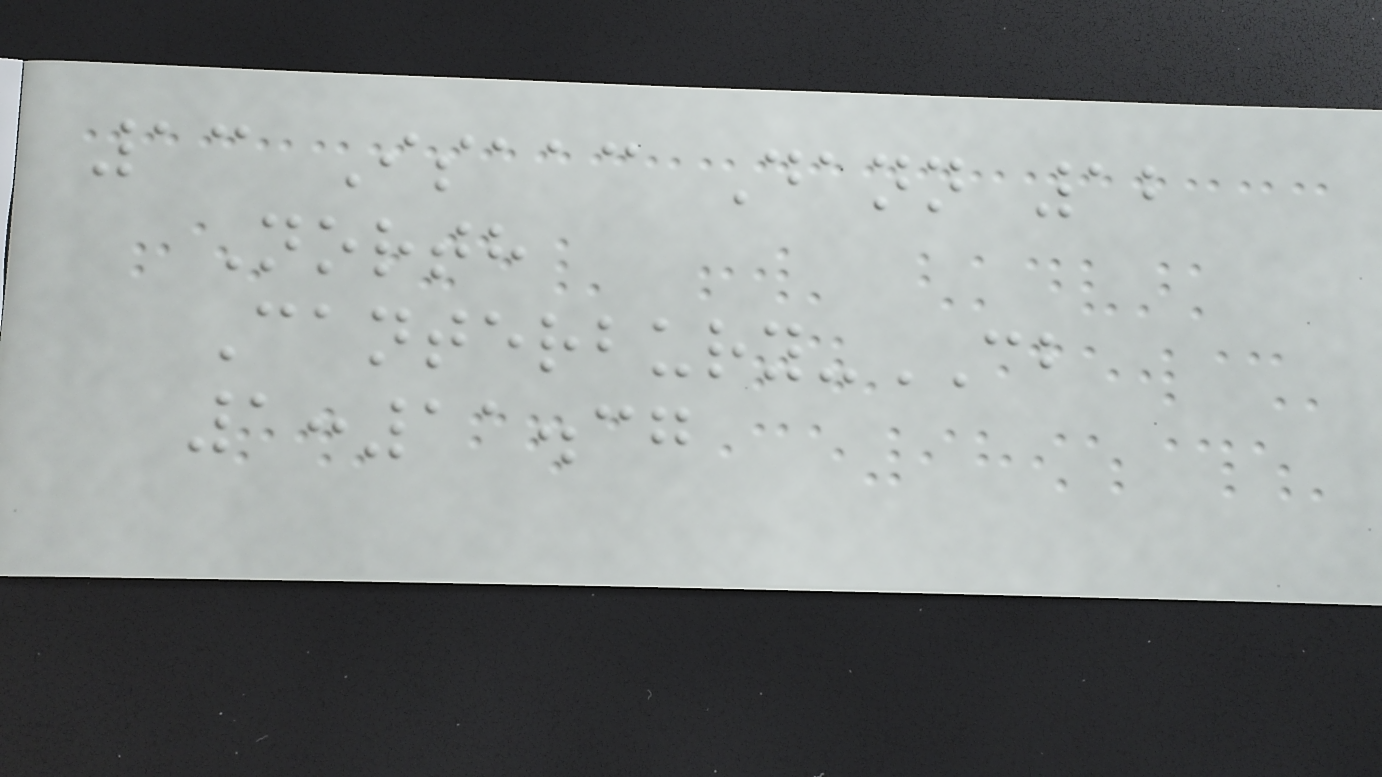13 Isaac Dann 12
North
Canterbury-CB
1:11.37
